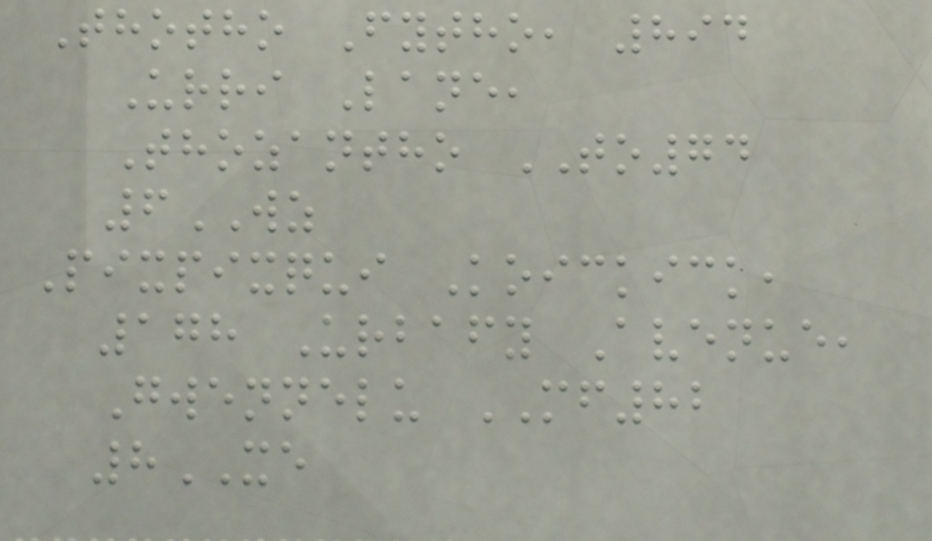Thotho Fytho, 894
Urri Lane,
Thozantho TO74
6WZ
Pixpixqui Koickick,
178 Urbafy Avenue,
Gwennelu MF82
8XE
